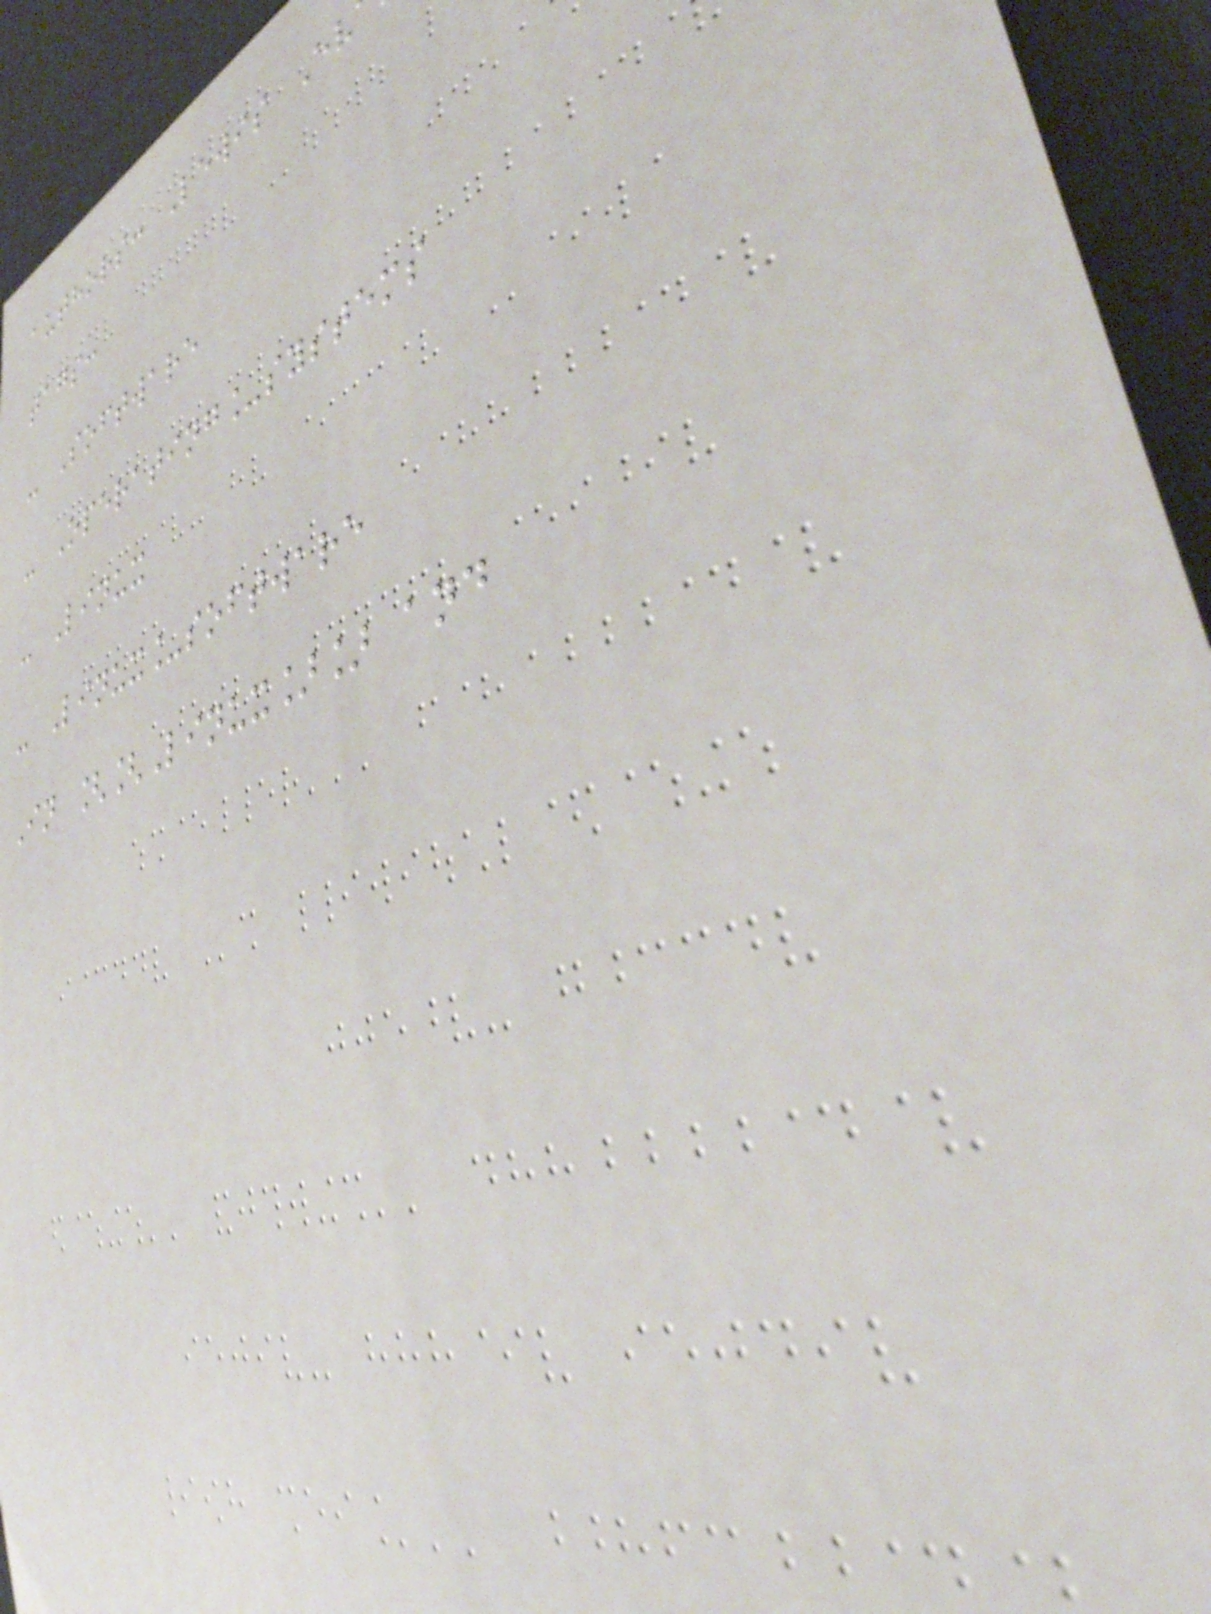authors: Lewis Ev
tags:
- Software
- Operating_systems
- Linux
- Linux_software
In [[Linux]] and
